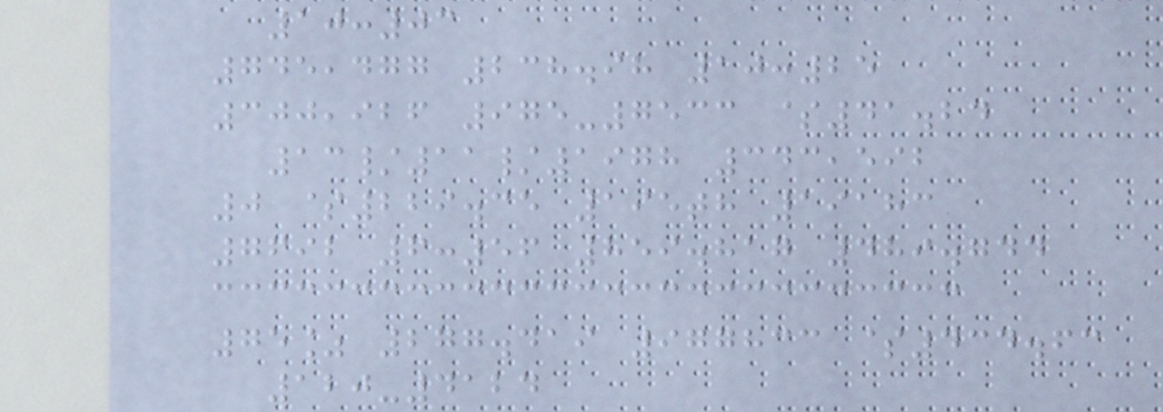10:03
745,477 238.98 10:25
300,926 975-7533 $41.24
13/11/1978 343,592
0 $229.35 195th 19183
7692 6:56 859.817 489.744
75% 277.419 977833 $434.63
120-4124
